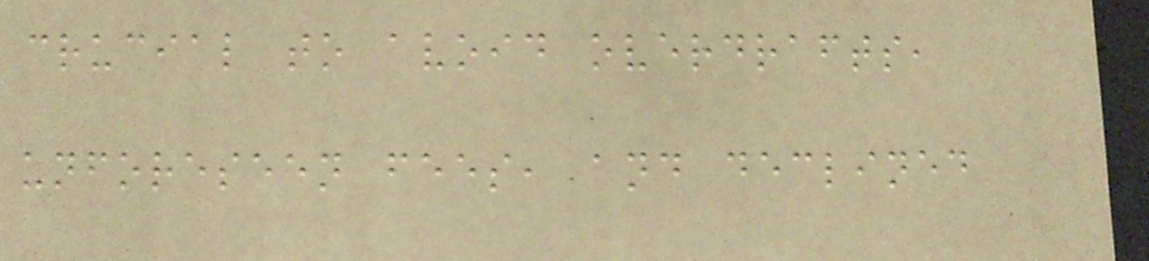crucial to avoid overdrafts,
unforeseen fees, and declined
